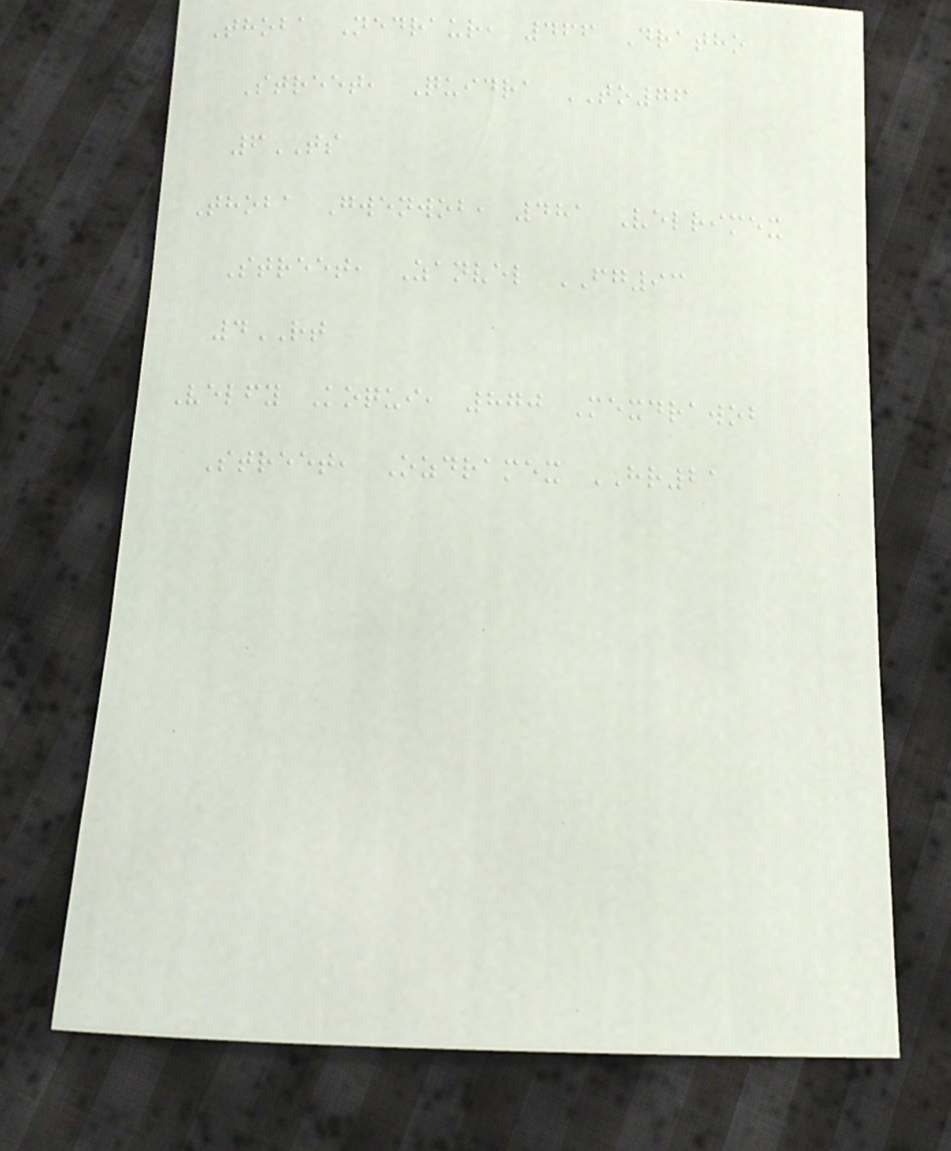Thoba Nedraur, 466 Dratho
Street, Quidra TO76
6TS
Thoba Gwenwob, 481 Velrimex
Street, Zanvel FG93
4RT
Velfy Koqui, 870 Mexdrawob
Street, Ozdramex HR21
